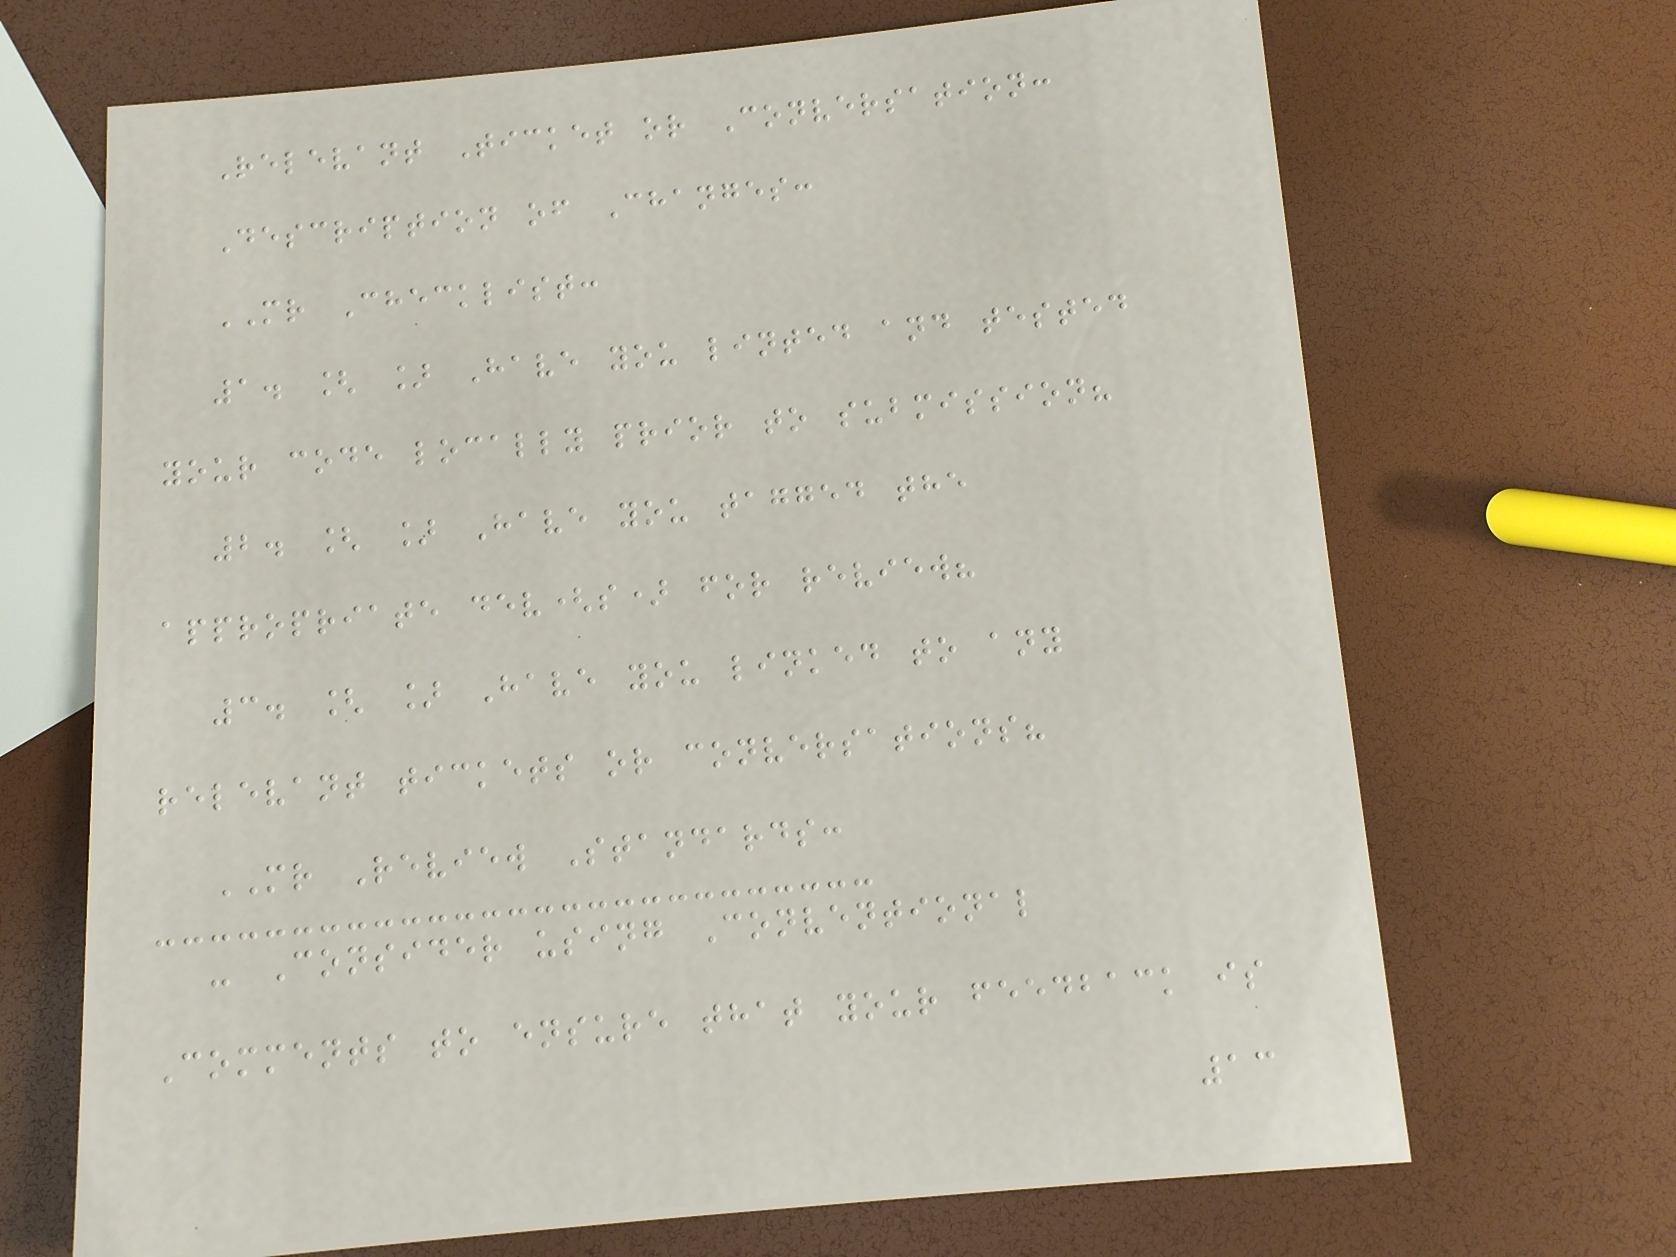Relevant Ticket or Conversation:
Description of Changes:
MR Checklist:
1. [ ] Have you linted and tested
your code locally prior to submission?
2. [ ] Have you tagged the
appropriate dev(s) for review?
3. [ ] Have you linked to any
relevant tickets or conversations?
MR Review Standards:
- Consider using Conventional
Comments to ensure that your feedback is
13
